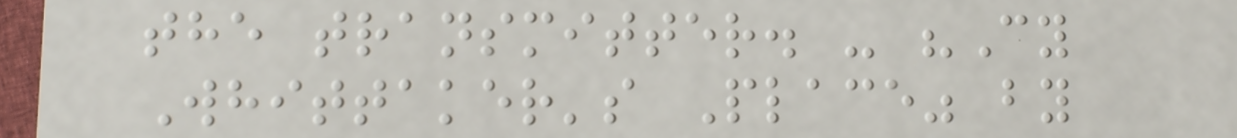the transmitter. - "Cy
Whittaker's Place" by
